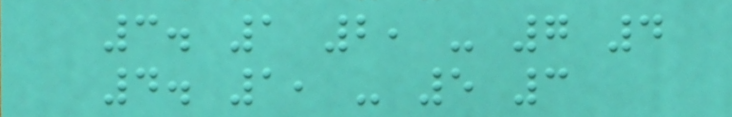3. 1 2, - 7 4
4. 1, - 5 3
